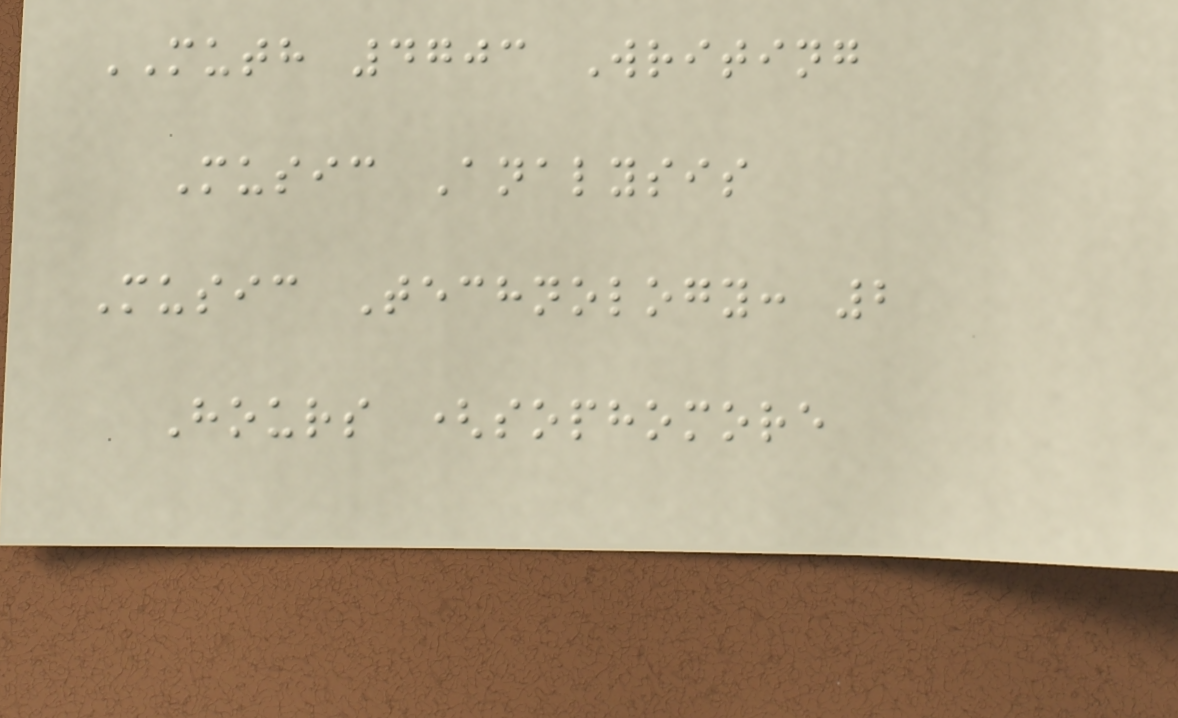MUTH 4703 Writing
Music Analysis
Music Technology: 2
Hours (sophomore
